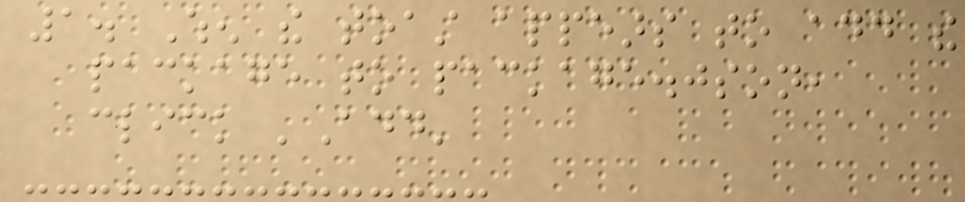1. When the toast appears to add the
package to package.json,
click 'Add'
